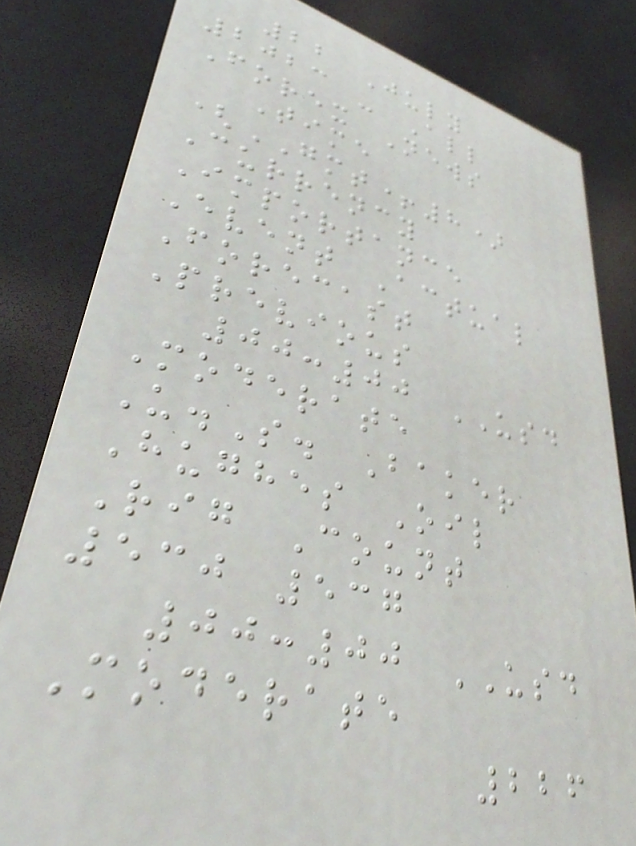22 July
2023 - All
Forex News
Time
(GMT+8)
Currency
Importance
Event Actual
Forecast
Previous
00:00 USD
Moderate
U.S. Baker
Hughes Oil
Rig Count
530 537
00:00 USD
Moderate
226
